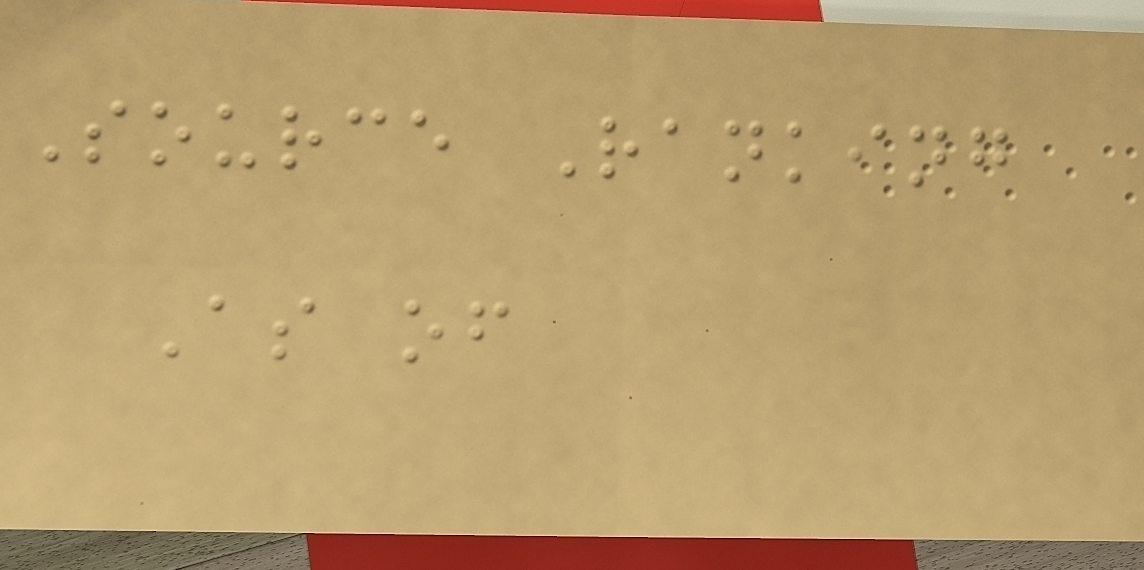Source Ranking
As of
